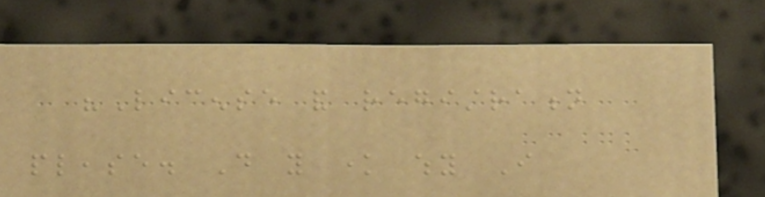"License and registration
please. Do you know why I
